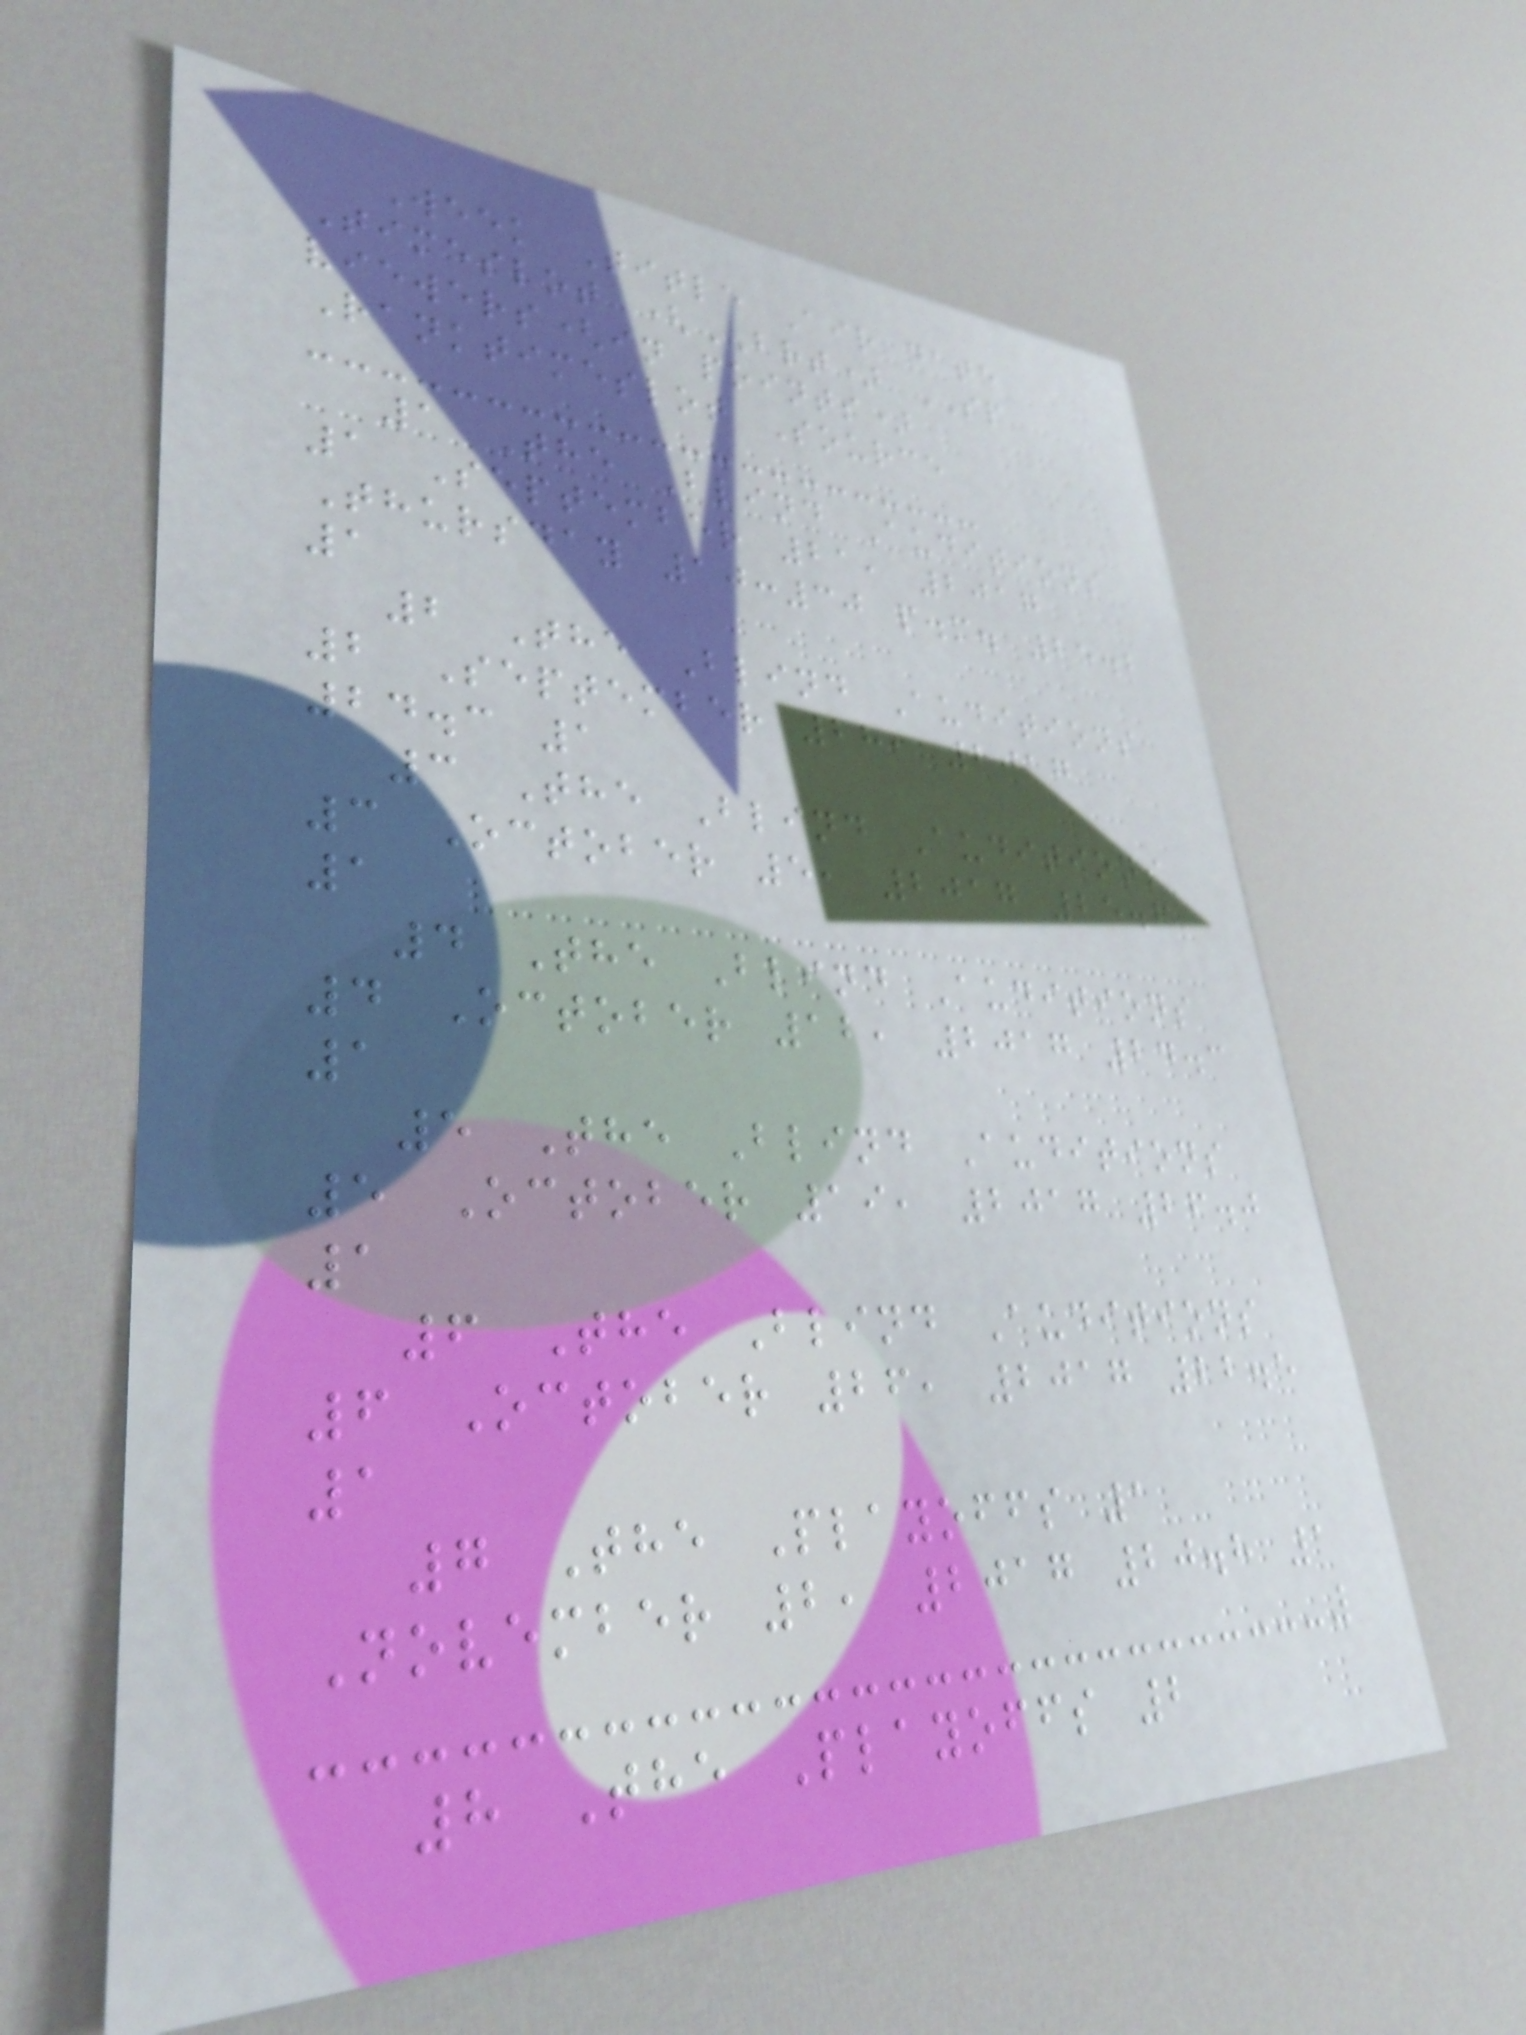Week Title Air date
Timeslot (BRT) SP
viewers(in points)
Ranktimeslot Source
1 The Blind Auditions
1 September 21, 2017
Thursday 10:30 p.m. 25.2
1
2 The Blind Auditions
2 September 28, 2017
24.3 1
3 The Blind Auditions
3 October 5, 2017 25.6
1
4 The Blind Auditions
4 October 12, 2017 24.3
1
5 The Blind Auditions
5 October 19, 2017 26.0
1
6 The Blind Auditions
6 October 26, 2017 22.5
1
7 The Playoffs 1
November 2, 2017 20.8 1
8 The Playoffs 2
